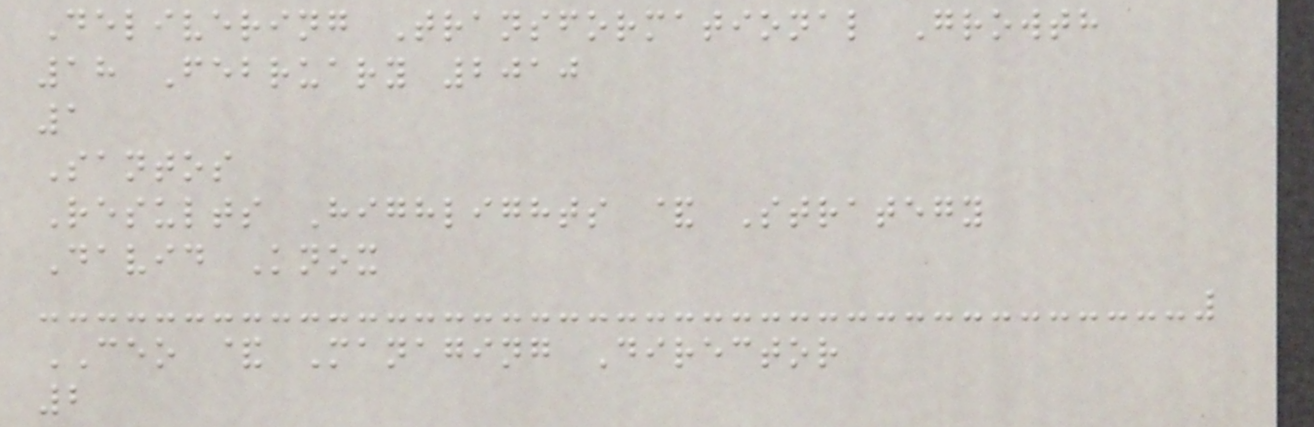Delivering Transformational Growth
18 February 2010
1
Santos
Results Highlights & Strategy
David Knox
CEO & Managing Director
2
